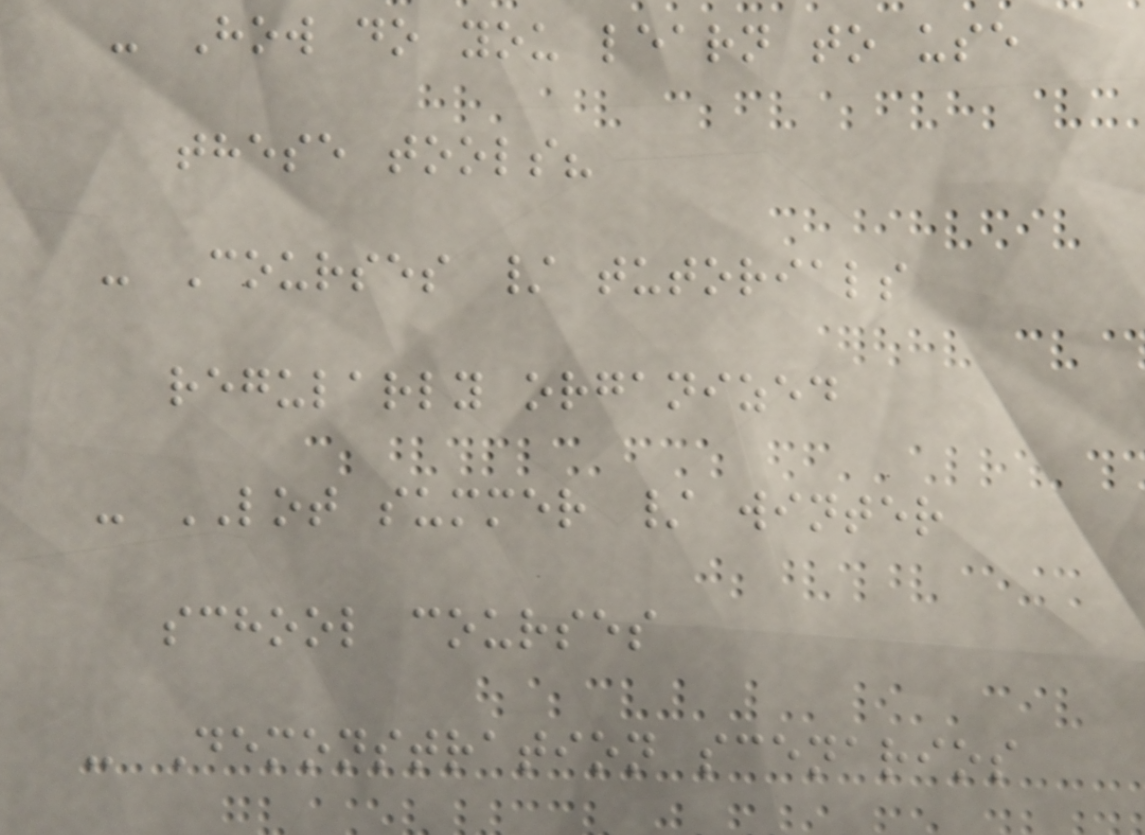- How do you learn to use
these tools?
- Courses / tutorials
regularly organized
- LOT summer / winter
school courses
- Demonstration scenarios
